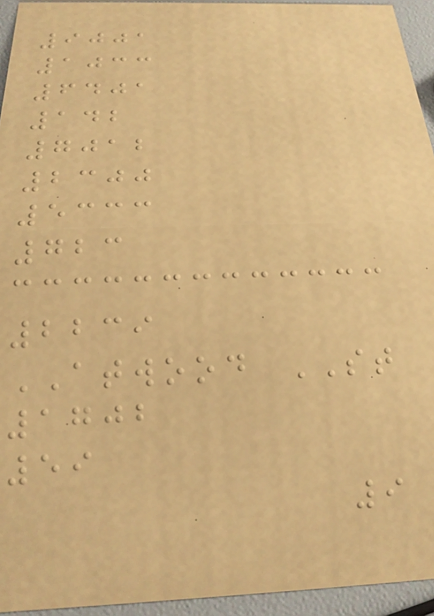9001
1033
6401
142
7012
2300
5333
723
2239
ATWOOD ST
1702
59
9
